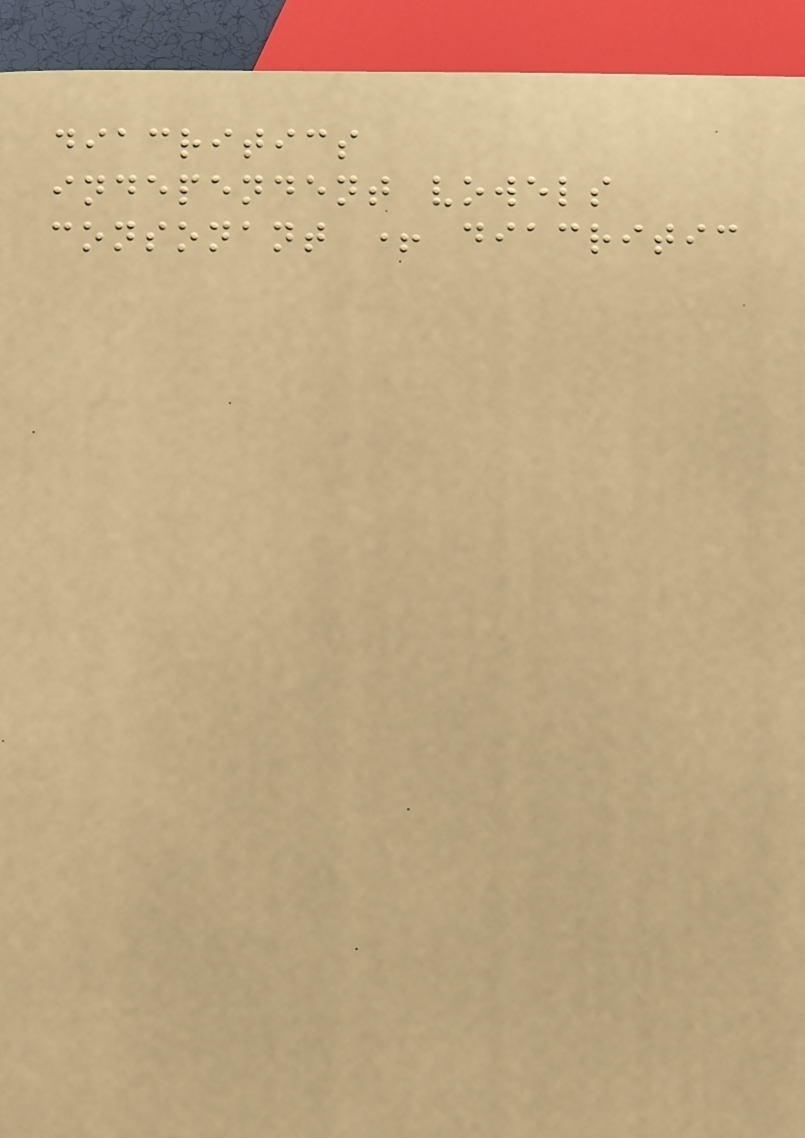diacritics
independent vowels
consonant + diacritic
